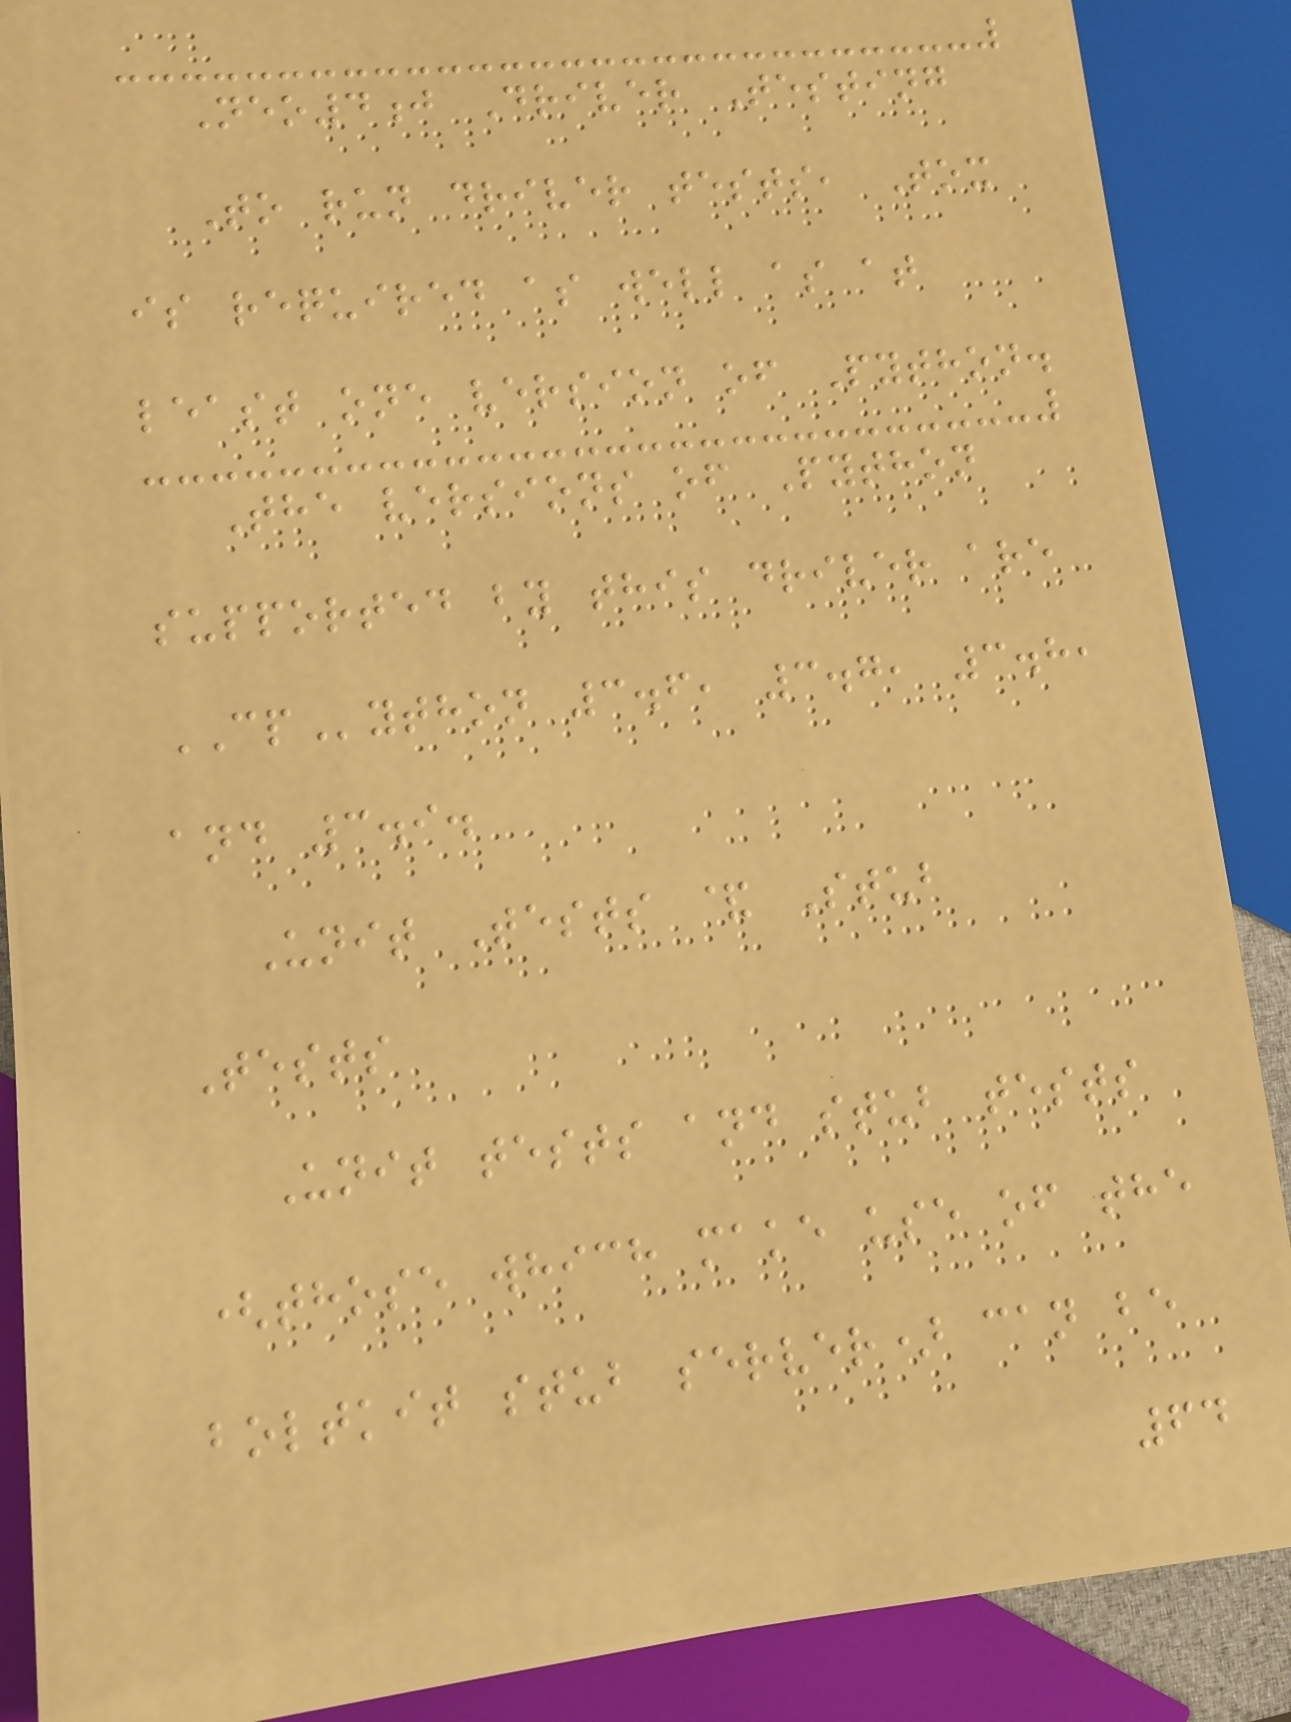Neo4j Driver Testing
To run driver tests, Tox
is required as well as at
least one version of Python.
The versions of Python
supported by this driver are
CPython 3.6, 3.7, 3.8,
and 3.9.
Unit Tests & Stub
Tests
Unit tests and stub tests
(those which make use of the
boltkit stub server) can be
64
